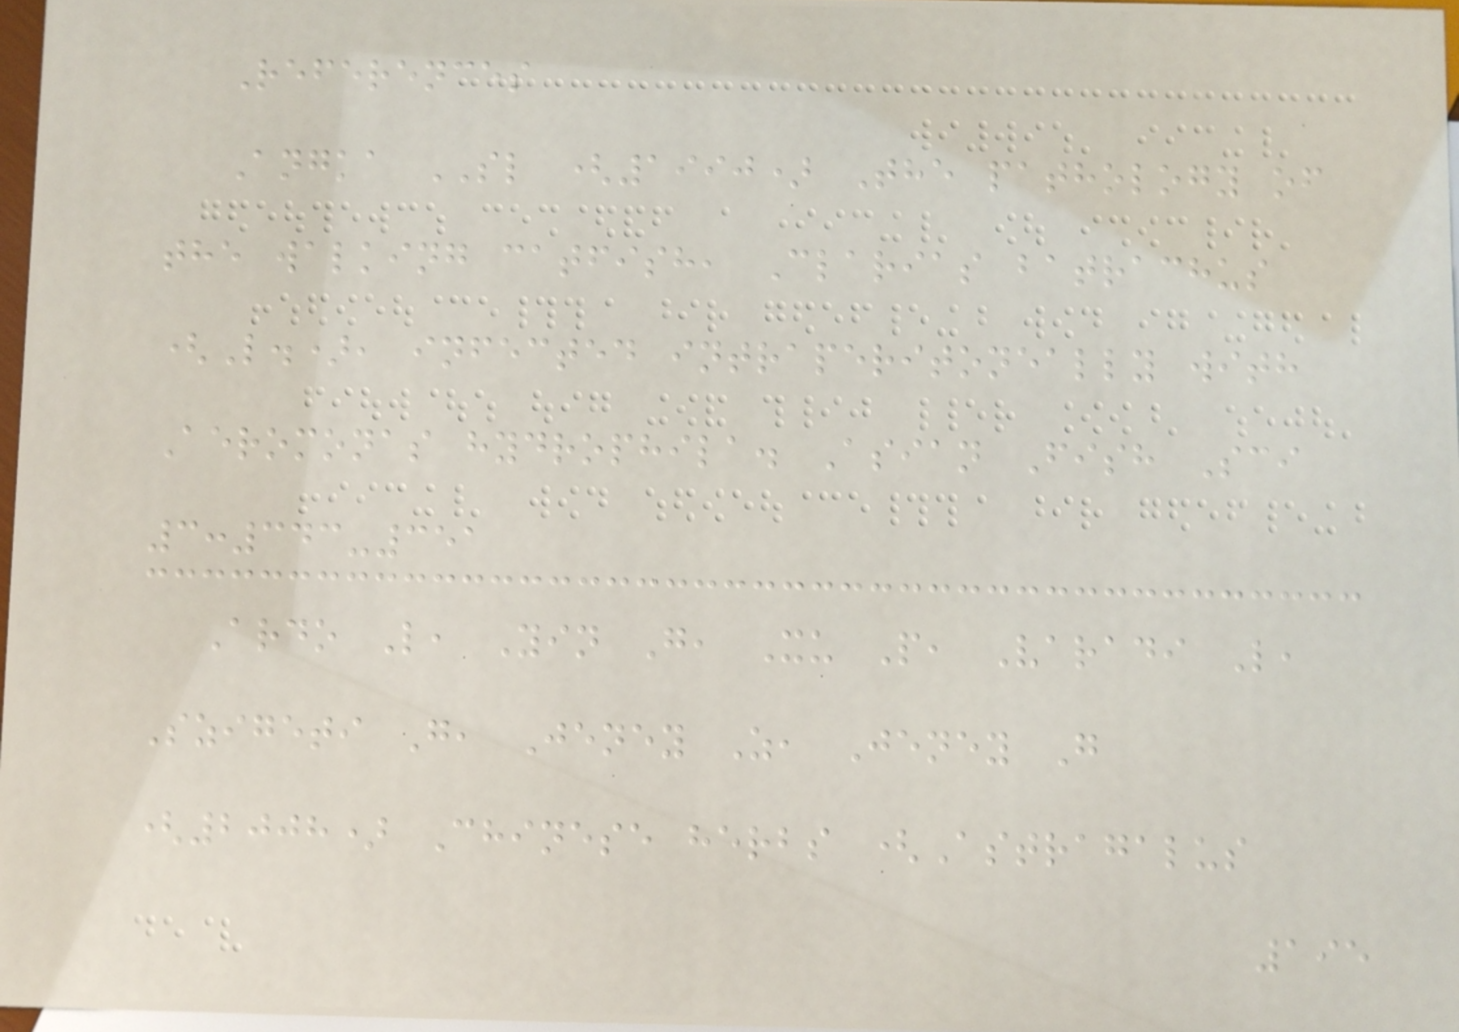References
Angka SL (1990) The pathology of
the walking catfish, Clarias batrachus
(L.), infected intraperitoneally with
Aeromonas hydrophila. Asian Fish Sci
3:343-351
Ardo L, Yin G, Xu P, Varadi L,
Szigeti G, Jeney Z, Jeney G
(2008) Chinese herbs (Astragalus
195
